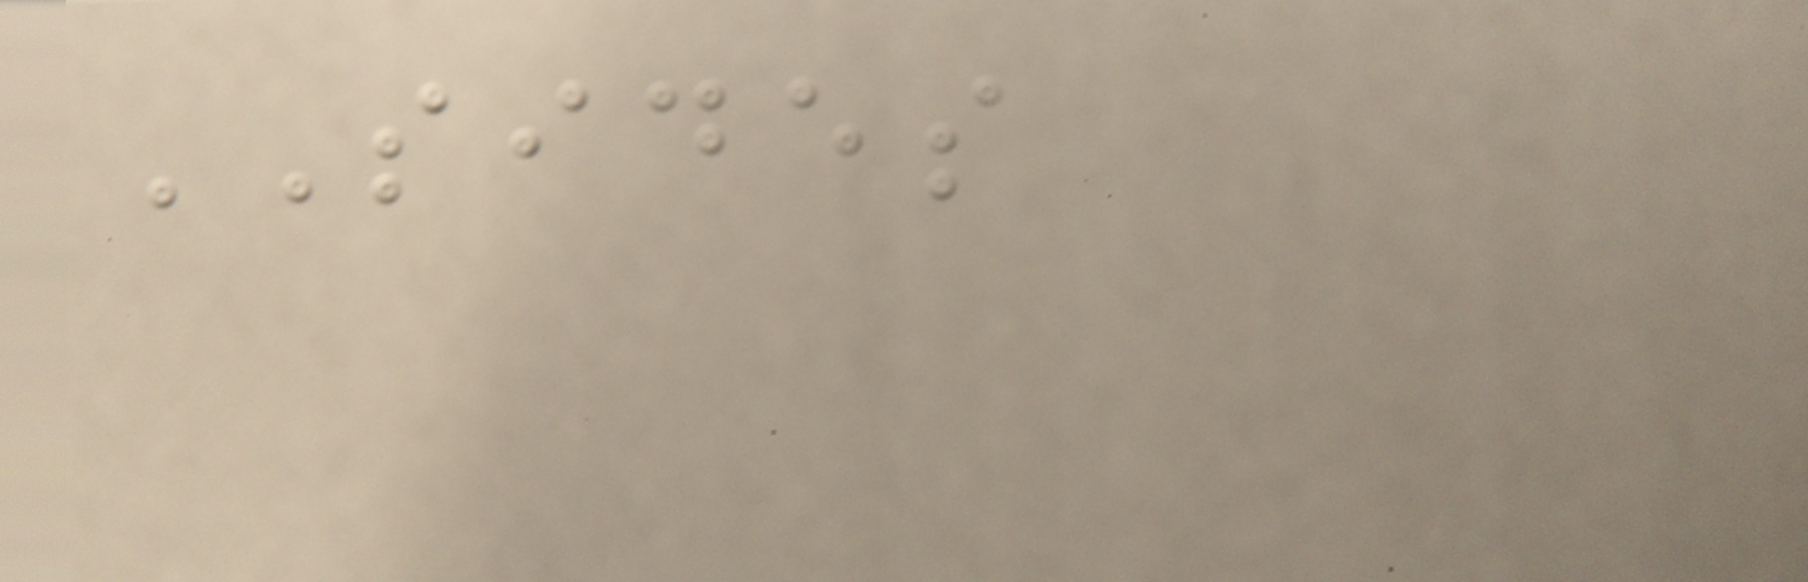SIDES
